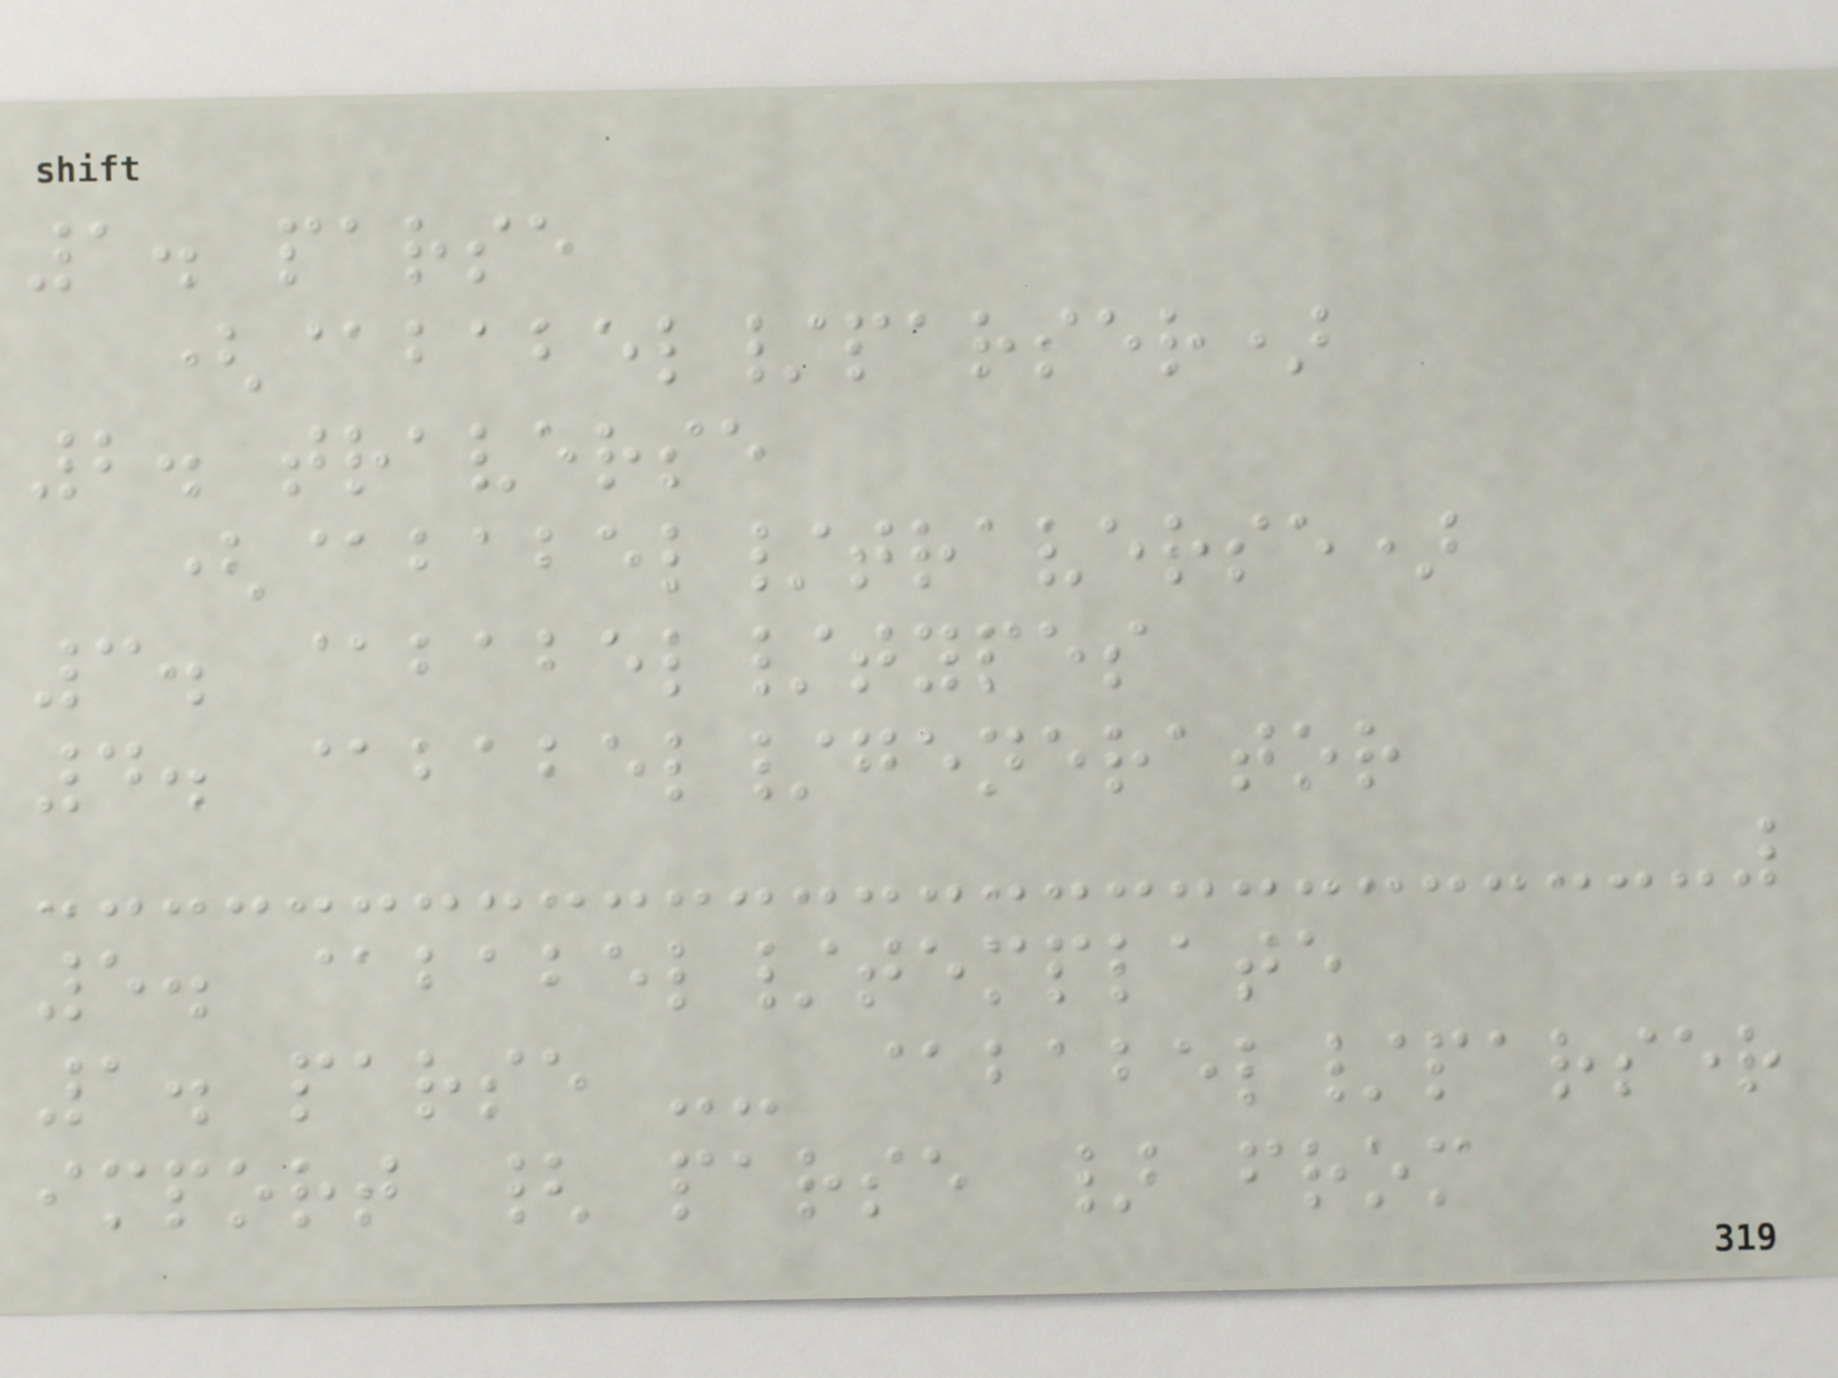1. parse
(@babel/parser)
2. traverse
(@babel/traverse)
3. @babel/types
4. @babel/generator
5. @babel/template
1. parse -- @babel/parser
import { parse } from
